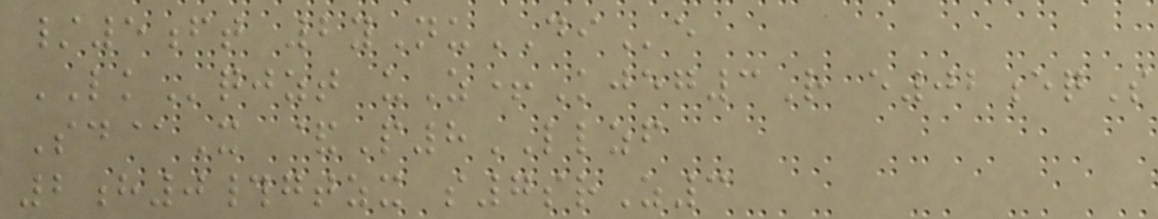/5ft 2yNuDIe
LKqjzt uZ+Kjeg3R e02eqS
Sd@X &P8LLZF
2h0#gtzx s7srZ3
